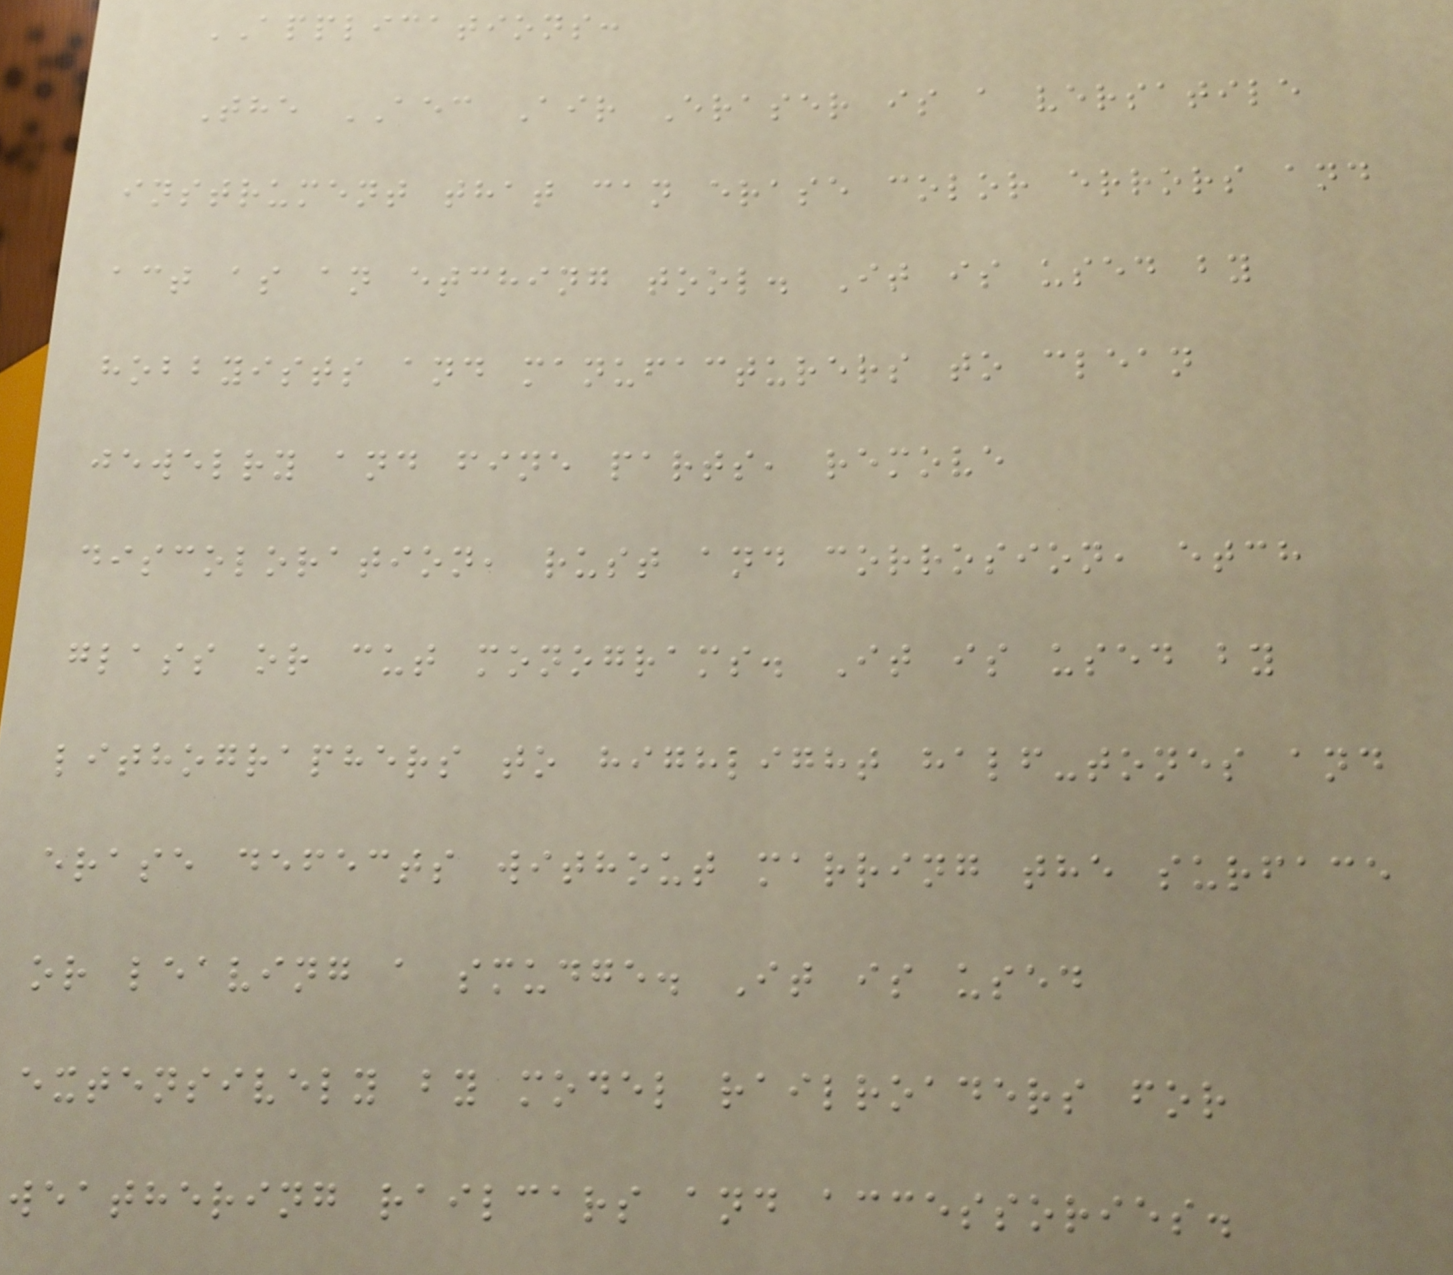APPLICATIONS:
The AEC Air Eraser is a versatile
instrument that can erase color errors and
act as an etching tool. It is used by
hobbyists and manufacturers to clean
jewelry and fine parts, remove
discoloration, rust and corrosion, etch
glass or cut monograms. It is used by
lithographers to highlight half-tones and
erase defects without marring the surface
or leaving a smudge. It is used
extensively by model railroaders for
weathering railcars and accessories.
